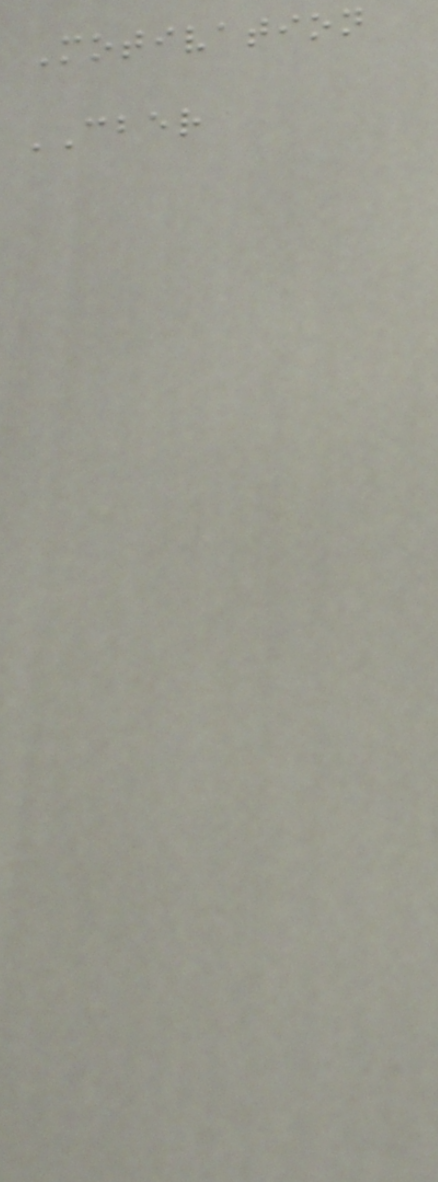Motivation
CBER
